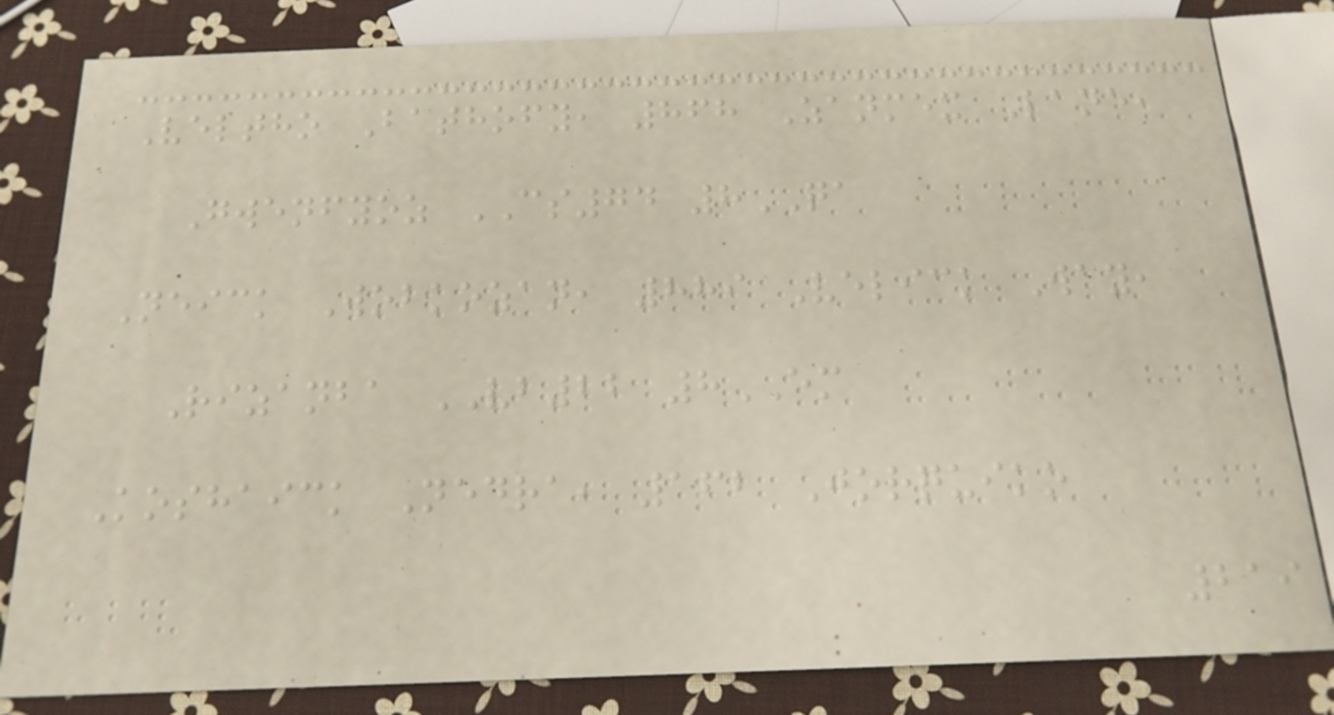Veltho Bathofy, 868 Zanmex Lane,
Gwenfyoz CS74 8QA
Neick Wobkozan, 889 Velick Way,
Rizanba VB22 8EM
Koshaick Nedra, 162 Jorquiko
219
